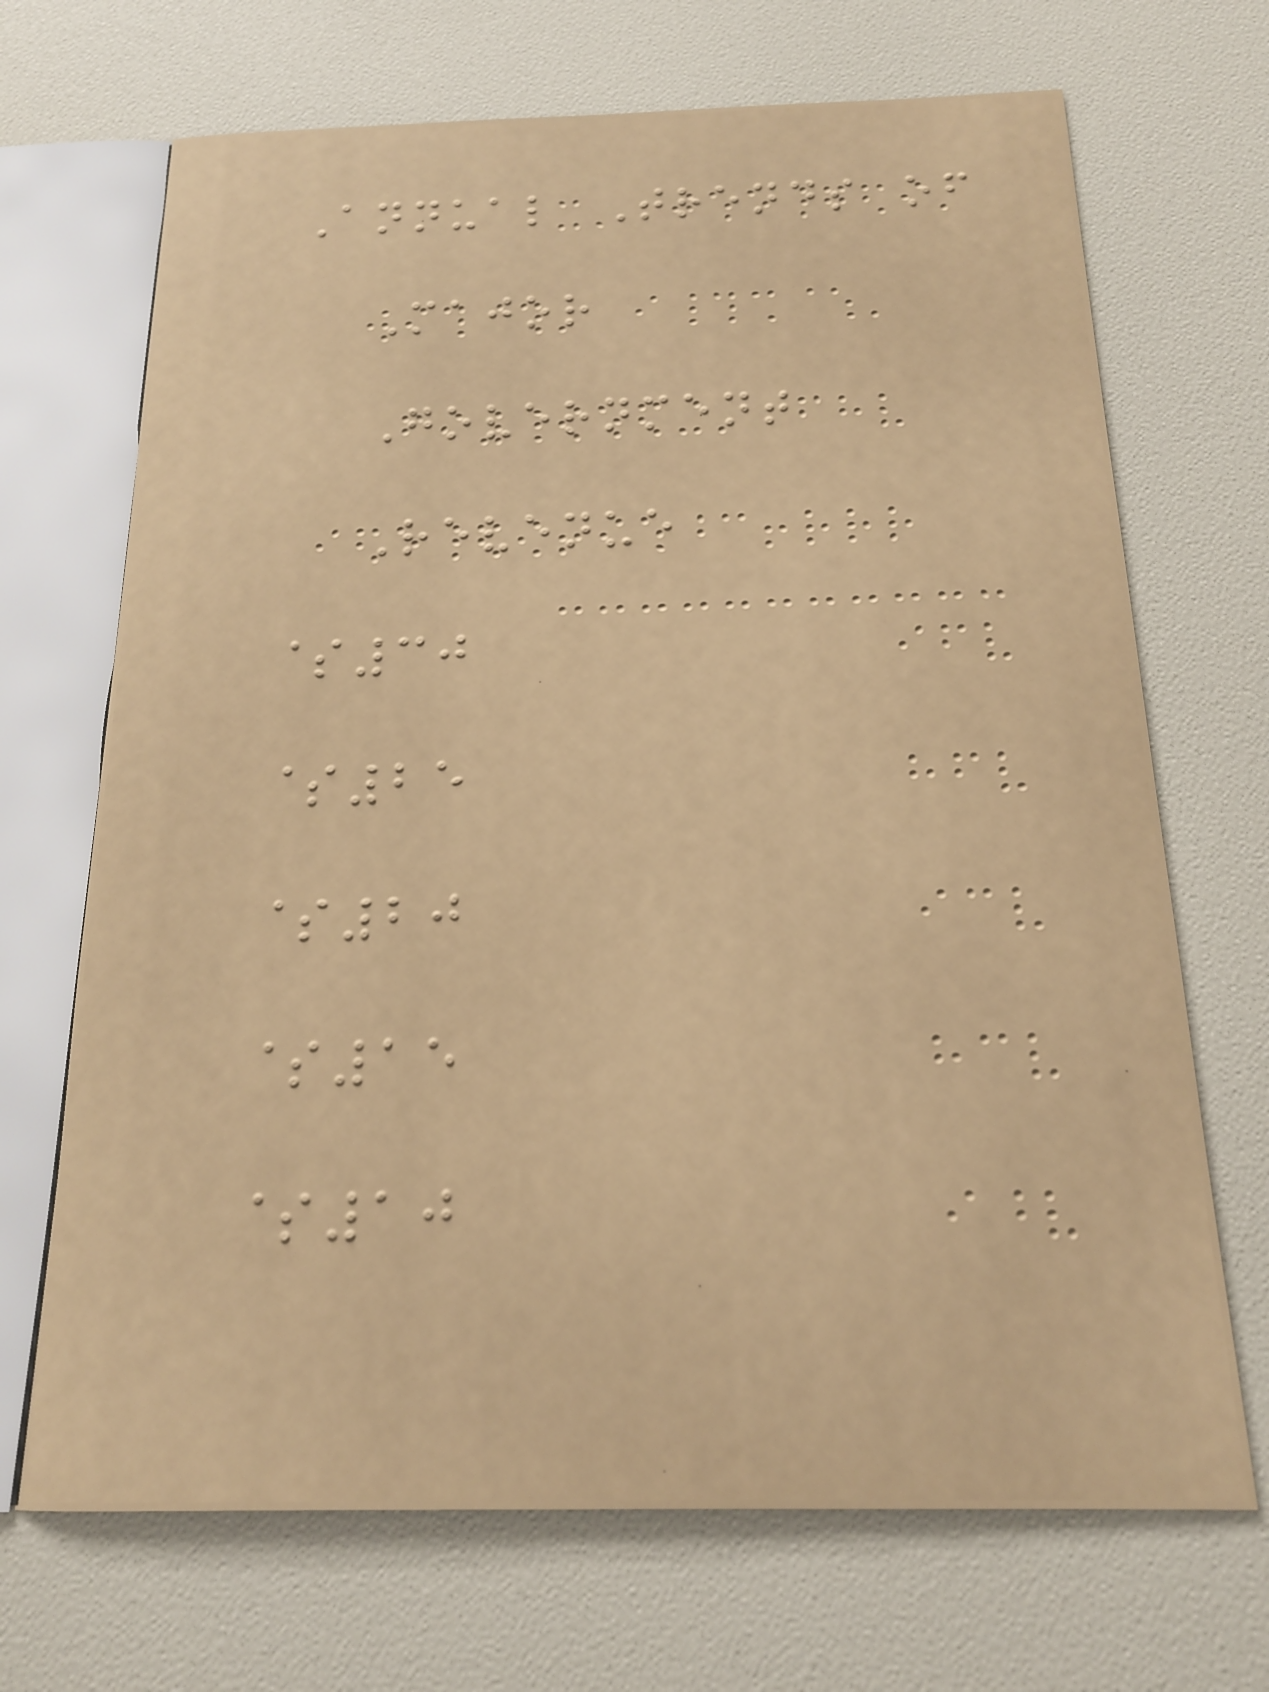Annual Trends of
Major
Government
Revenue
$30
$25
$20
$15
$10
